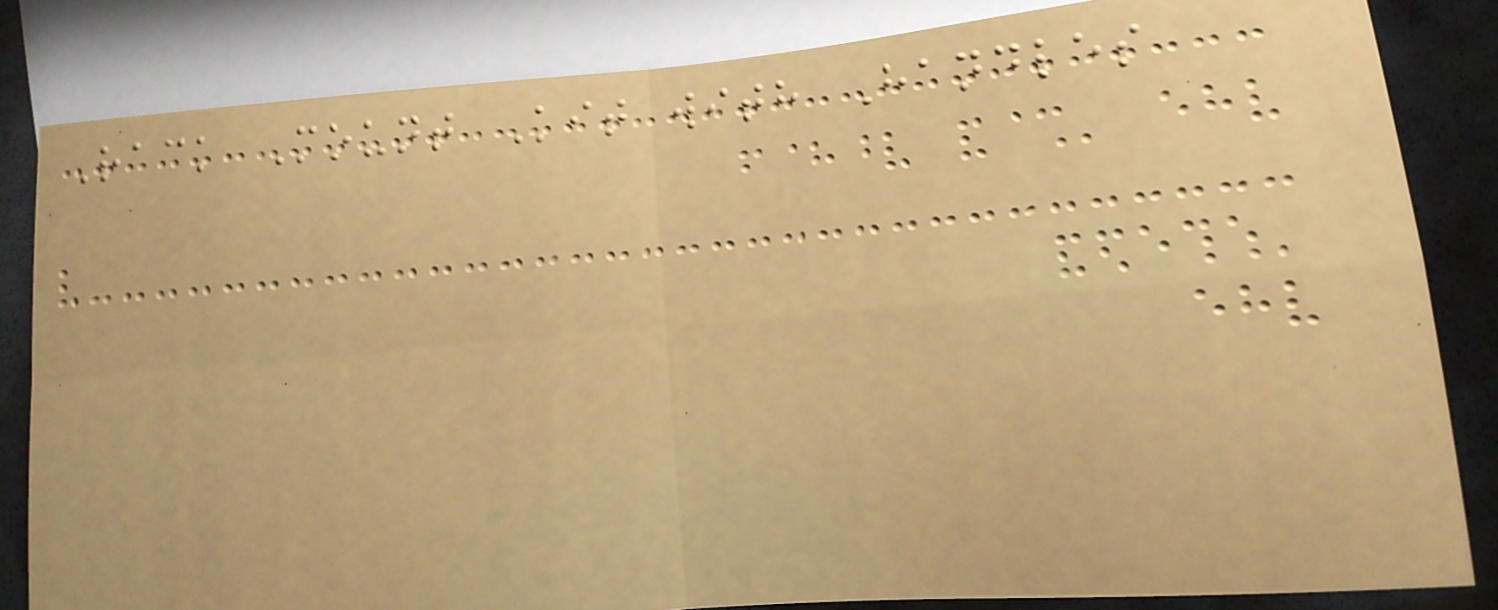Rack Mount Kit with Handles
